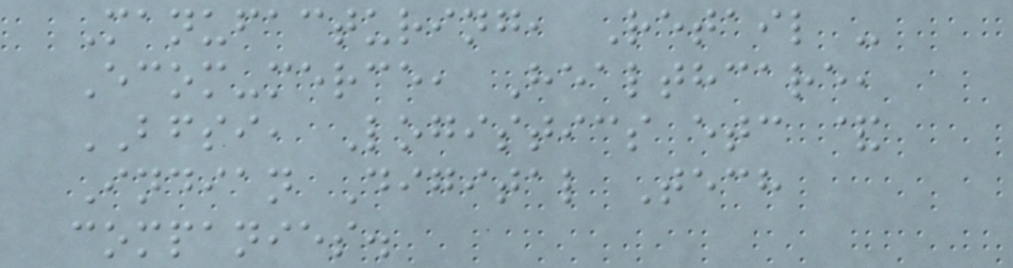Manufacturing, Retail -
Ecom-merce, Healthcare,
BFSI, Logistics etc &
Indian Digital Tech
companies.
